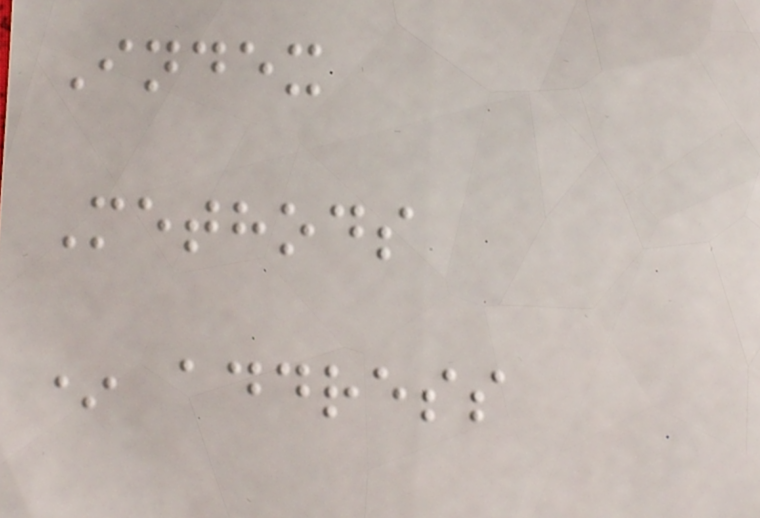Index
Methods
* address
